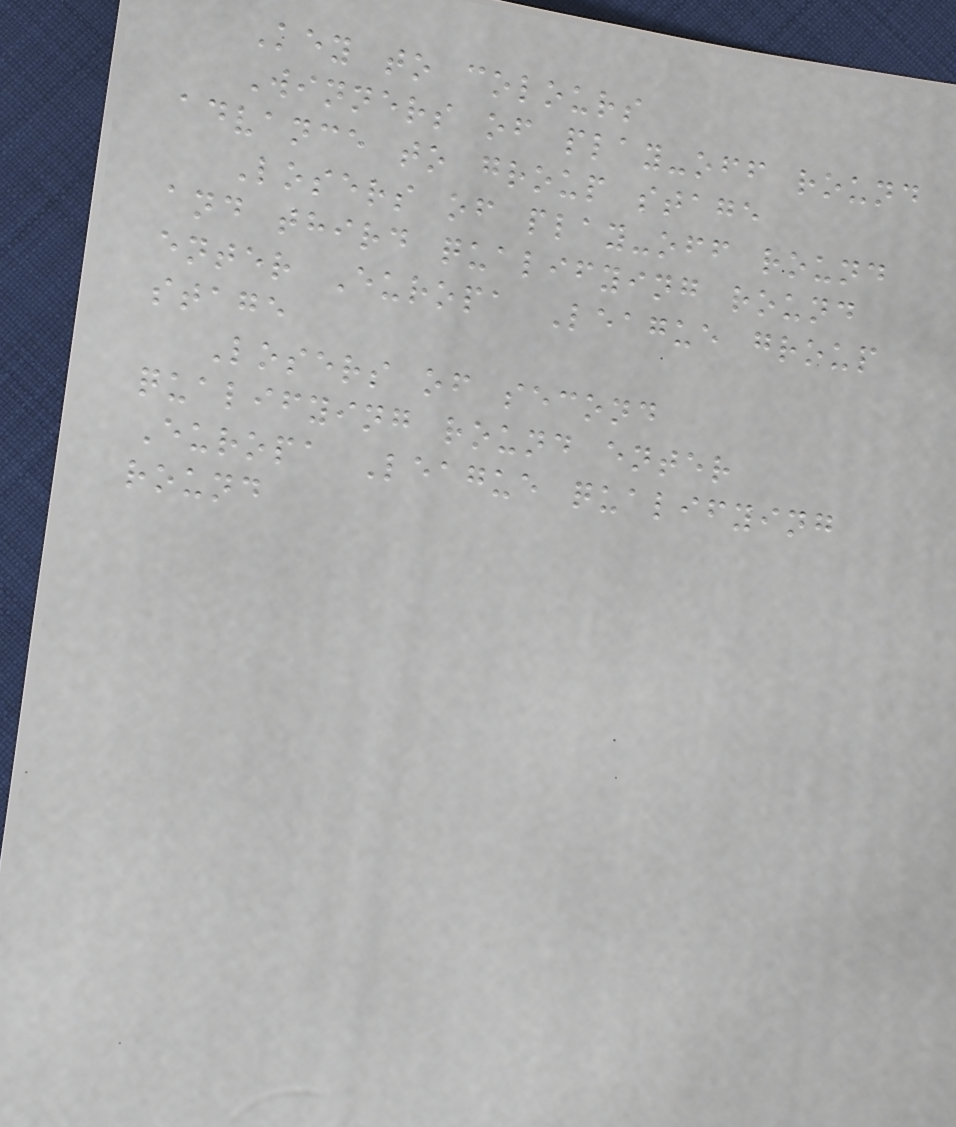Key to colours
Winners of play-off round
advance to group stage
Losers of play-off round
and third qualifying round
enter Europa League group
stage
Losers of second
qualifying round enter
Europa League qualifying
round
